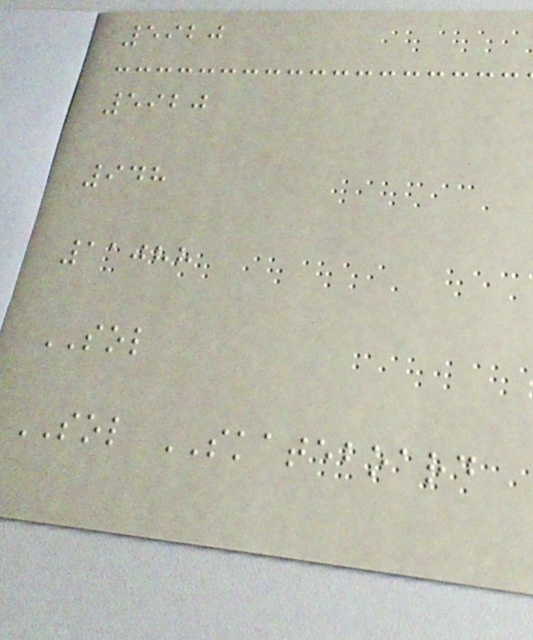5920
5920
948
11088
SOL
SOL SKATEBOARD
